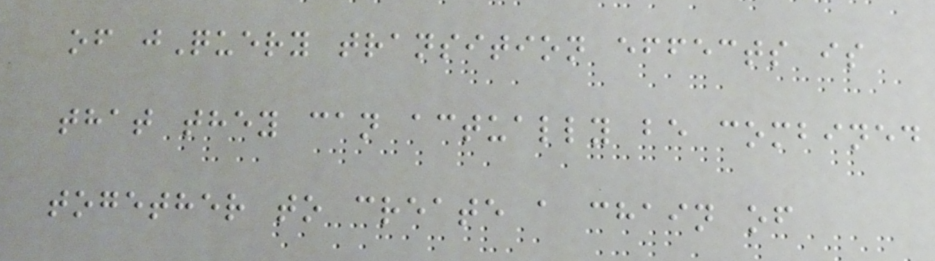of jQuery transition effects is
that they can actually be combined
together to create a chain of
